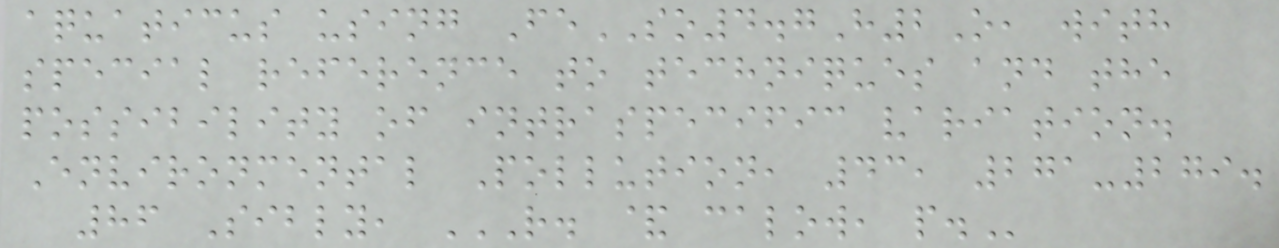aquaticus using FeSO4.7H2O, with
special reference to techniques and the
possibility of intraspecific variation.
Environmental Pollution, 43, 271-279.
86 Sibly, R. & CALOW, P.
